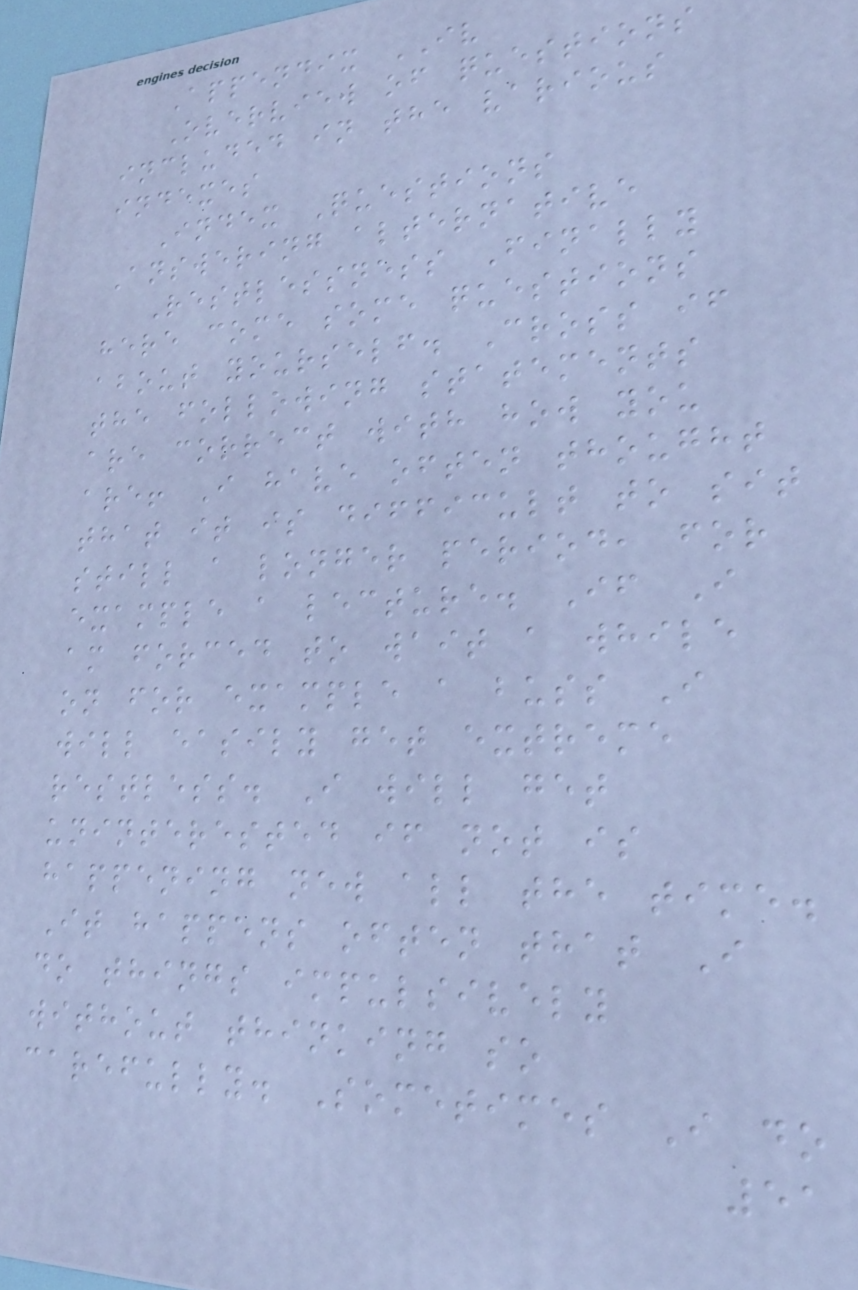Appendix IV
Overview of questions
included in the various
indexes
Index Questions
Answering alternative
Restlessness Finally
here come some questions
about yourself. Cross if
the following statements
are correct with how you
are! I have often thought
that it is difficult to sit
still a longer period, for
example a lecture. If I
am forced to wait a while
on for example a buss I
will easily get extreme
restless. I will get
uninterested if not is
happening new all the time.
It happens often that I
do things impulsively
without thinking so
carefully. Sometimes I do
51
